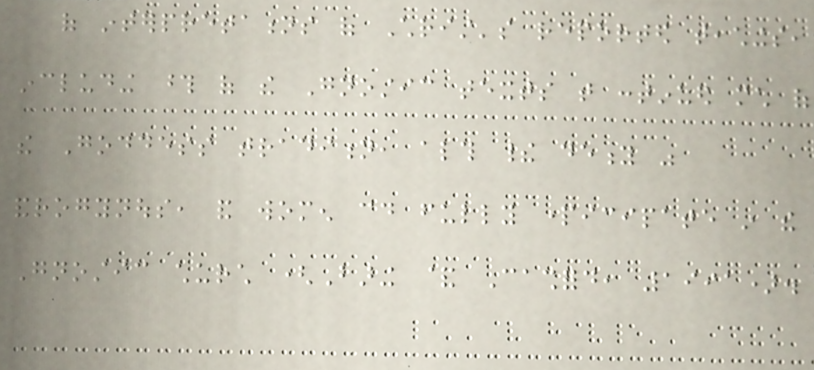of interpretations of Christ's reported teachings,
including those of the Gnostic texts that continued much of
the Goddess tradition, although their deity was
androgynous, and women could fully participate in the
Gnostic church (Baring & Cashford, 1991).
